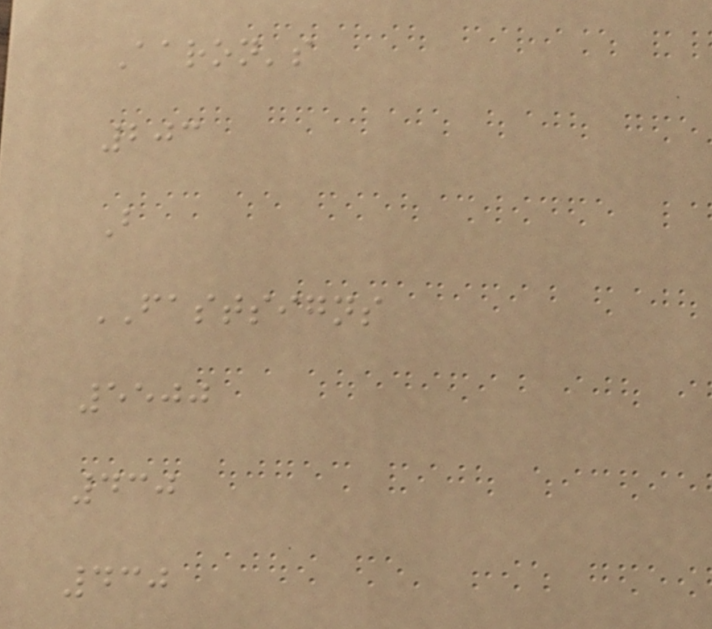Aaron's
203
B
FASTSIGNS
5500
430
430
